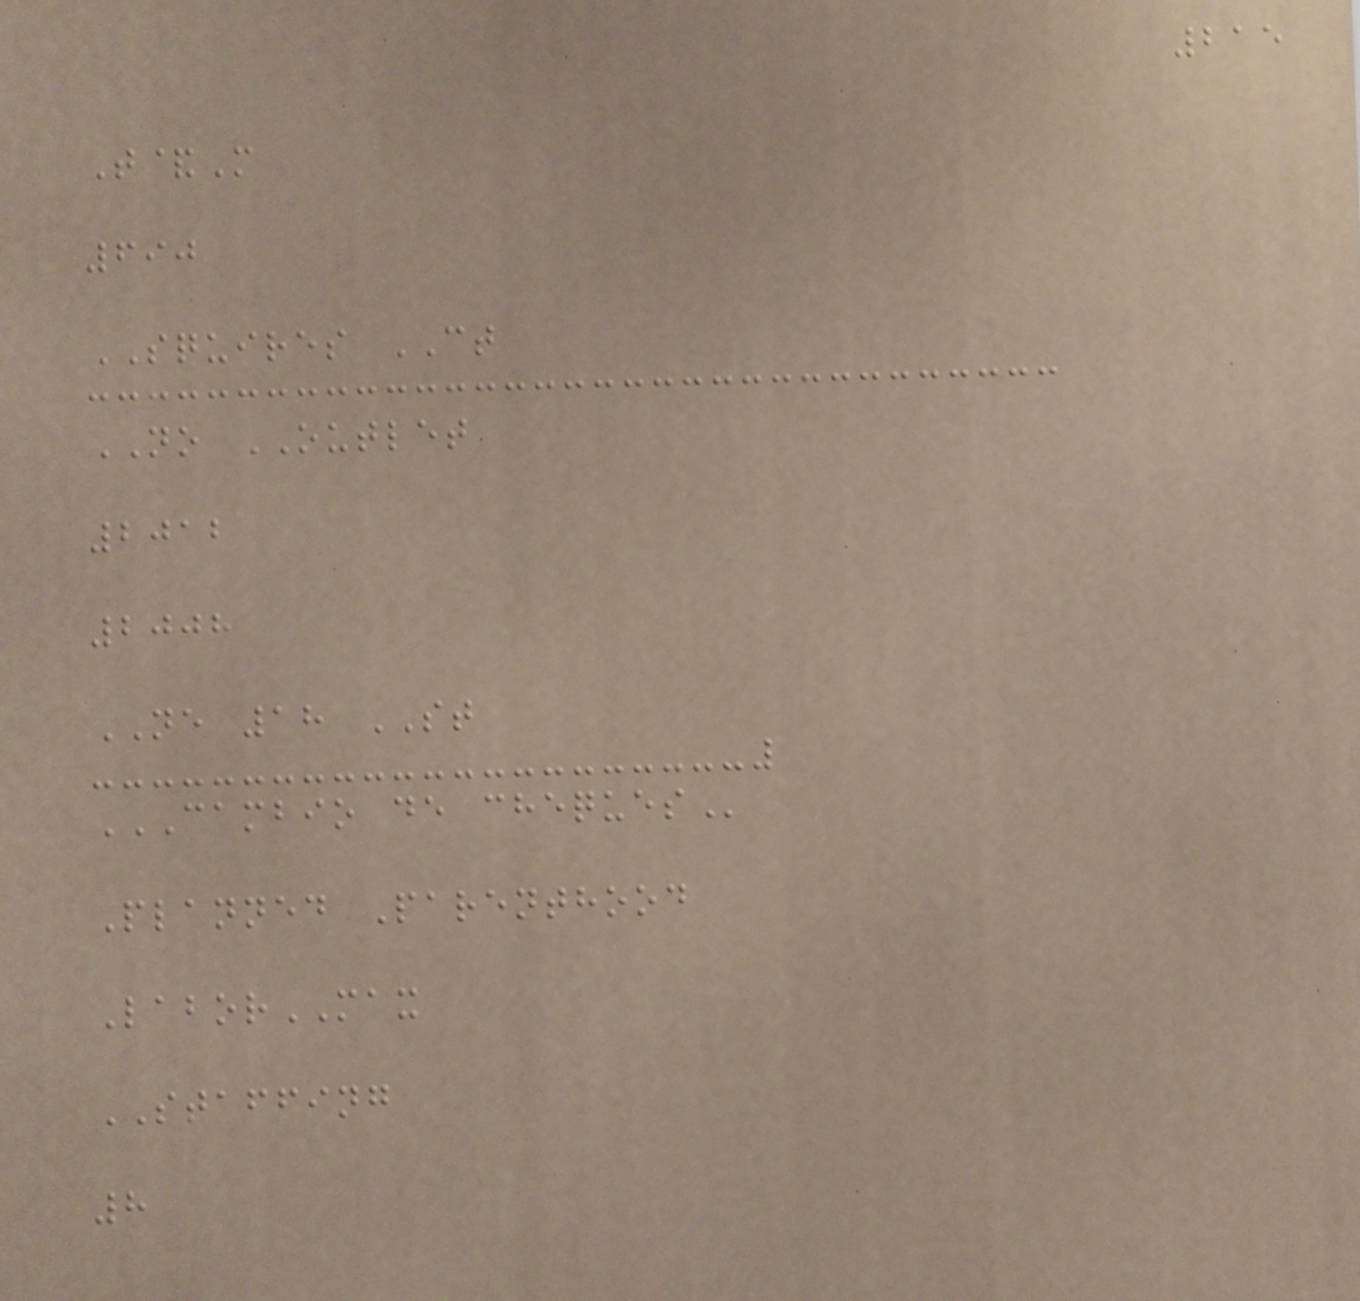215
T&M
690
SQUIRES CT
NO OUTLET
2012
2008
NE 18 ST
CAMBIO DE CHEQUES
Planned Parenthood
LaborMAX
STAFFING
8
